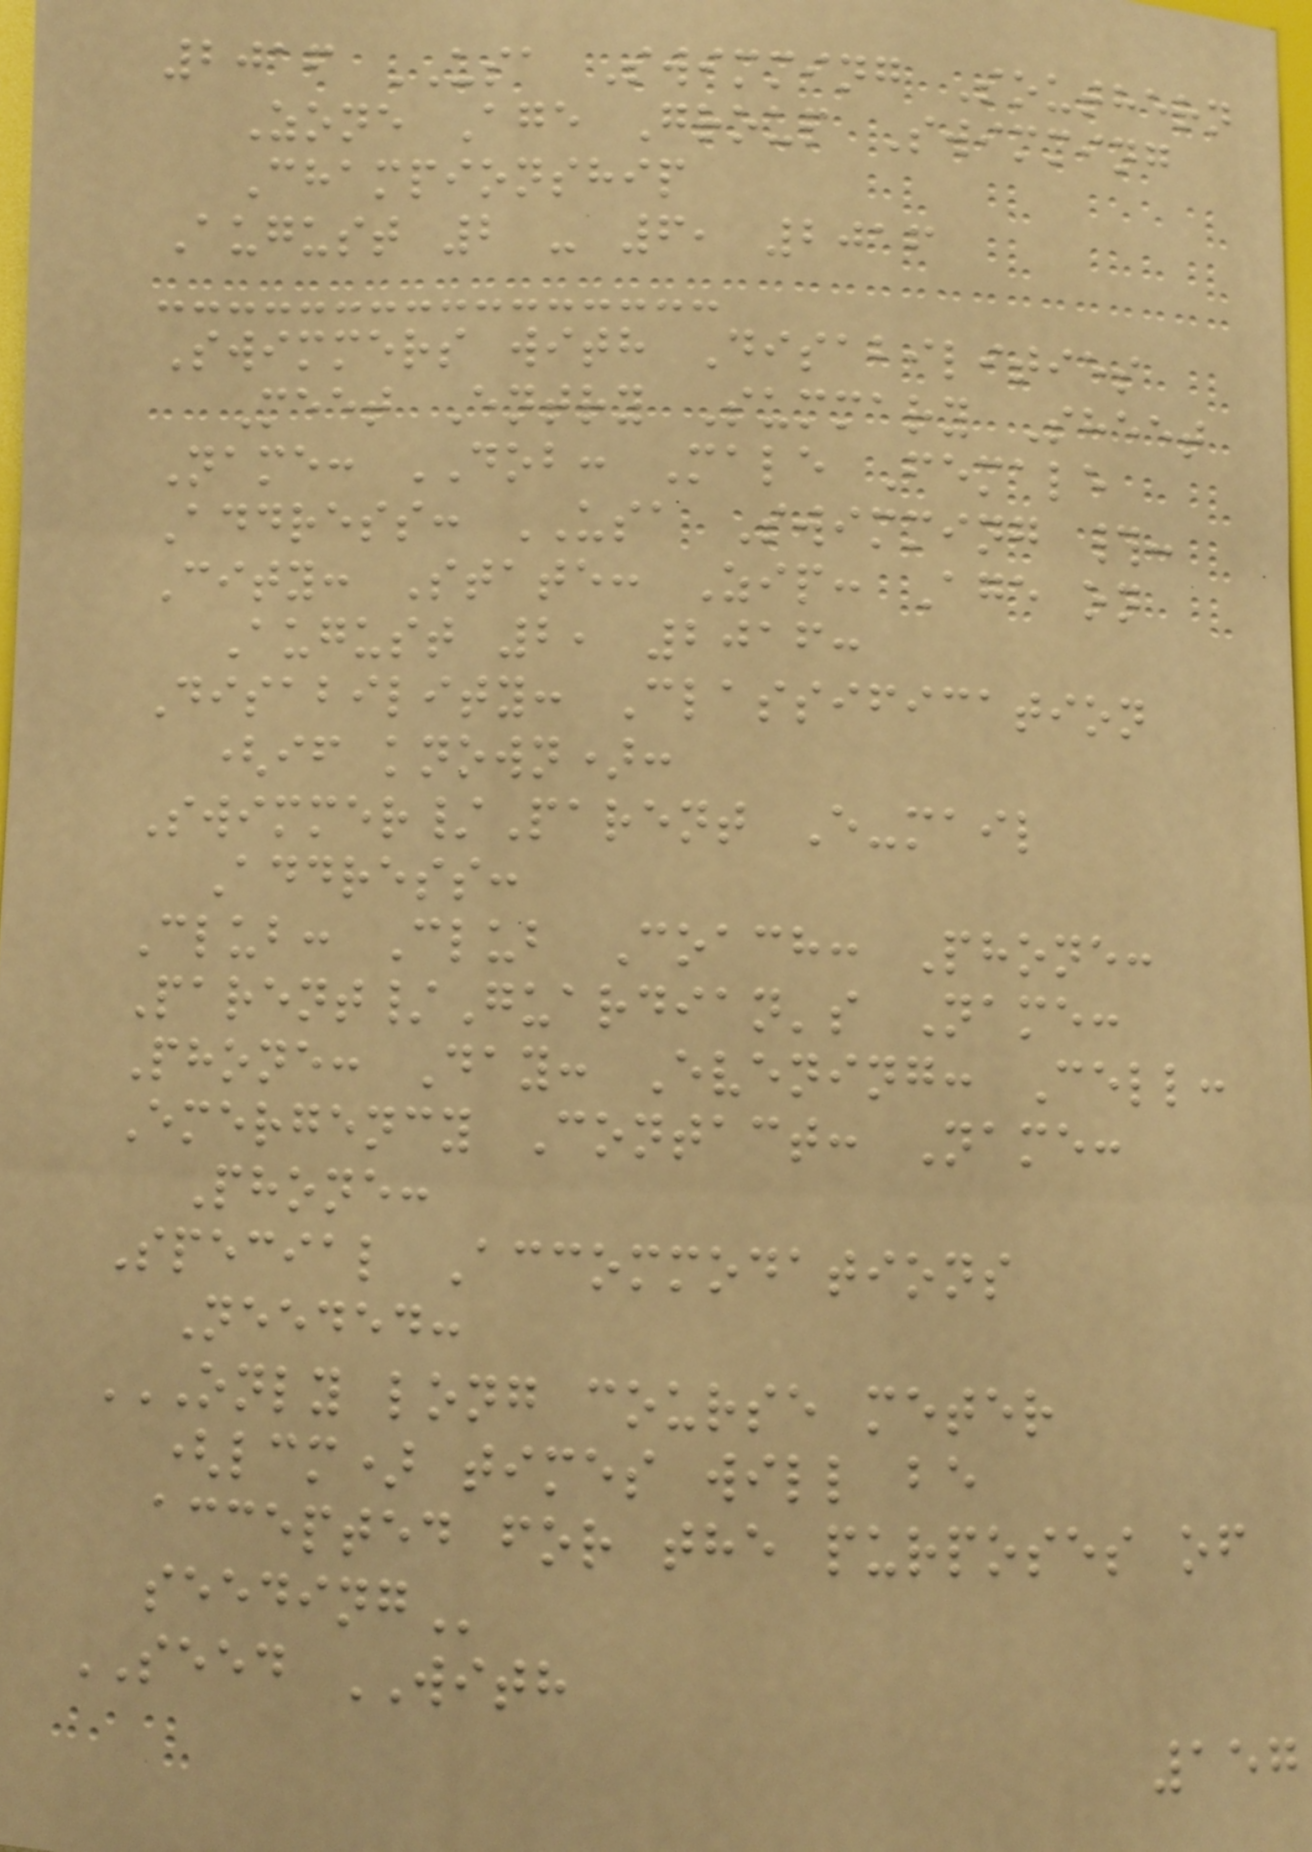2016 USA Swimming Southern
Zone Age Group Swimming
Championship
August 2 - 6, 2016
Swimmers with Disabilities
Meet Entry Summary Sheet
Name: DOB: Male Female
Address: USA Swimming #:
City: State: Zip: Age on
August 2, 2016:
Disability: Classification
(if known):
Swimmer/Parent E-mail
Address:
Club: Club Coach: Phone:
Parent/Guardian's Name:
Phone: Day: Evening: Cell:
Emergency Contact: Name:
Phone:
Special Accommodations
Needed:
ONLY LONG COURSE METER
(LCM) TIMES WILL BE
ACCEPTED FOR THE PURPOSES OF
SEEDING
SEED WITH
157
